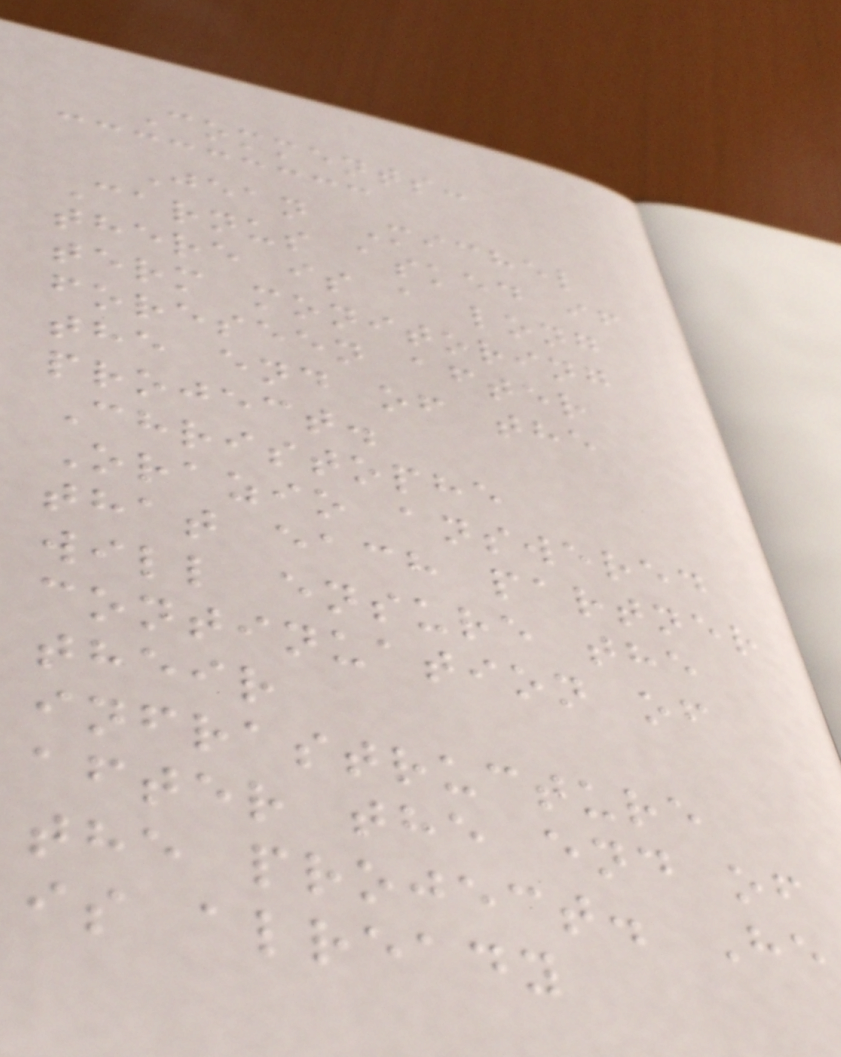Comments:
Jean Michel
Carnus asked if
there is a long
term monitoring
foreseen after
the end of the
project.
Christophe
Orazio answered
that each partner
will ensure the
continuation of
their
infrastructure
after the end of
the project. He
is already
